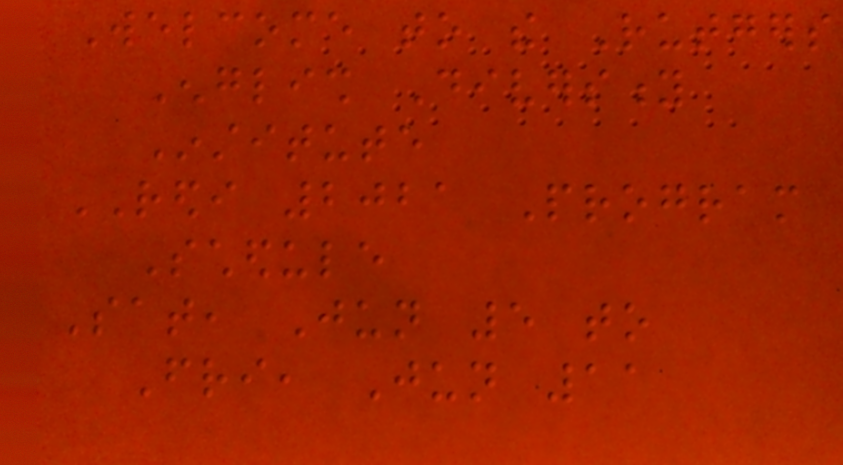Welcome to the Rutgers
English Diversity
Institute
REDI 2021 Program
Schedule
Sat, Jun 5 to
Fri, Jun 11
